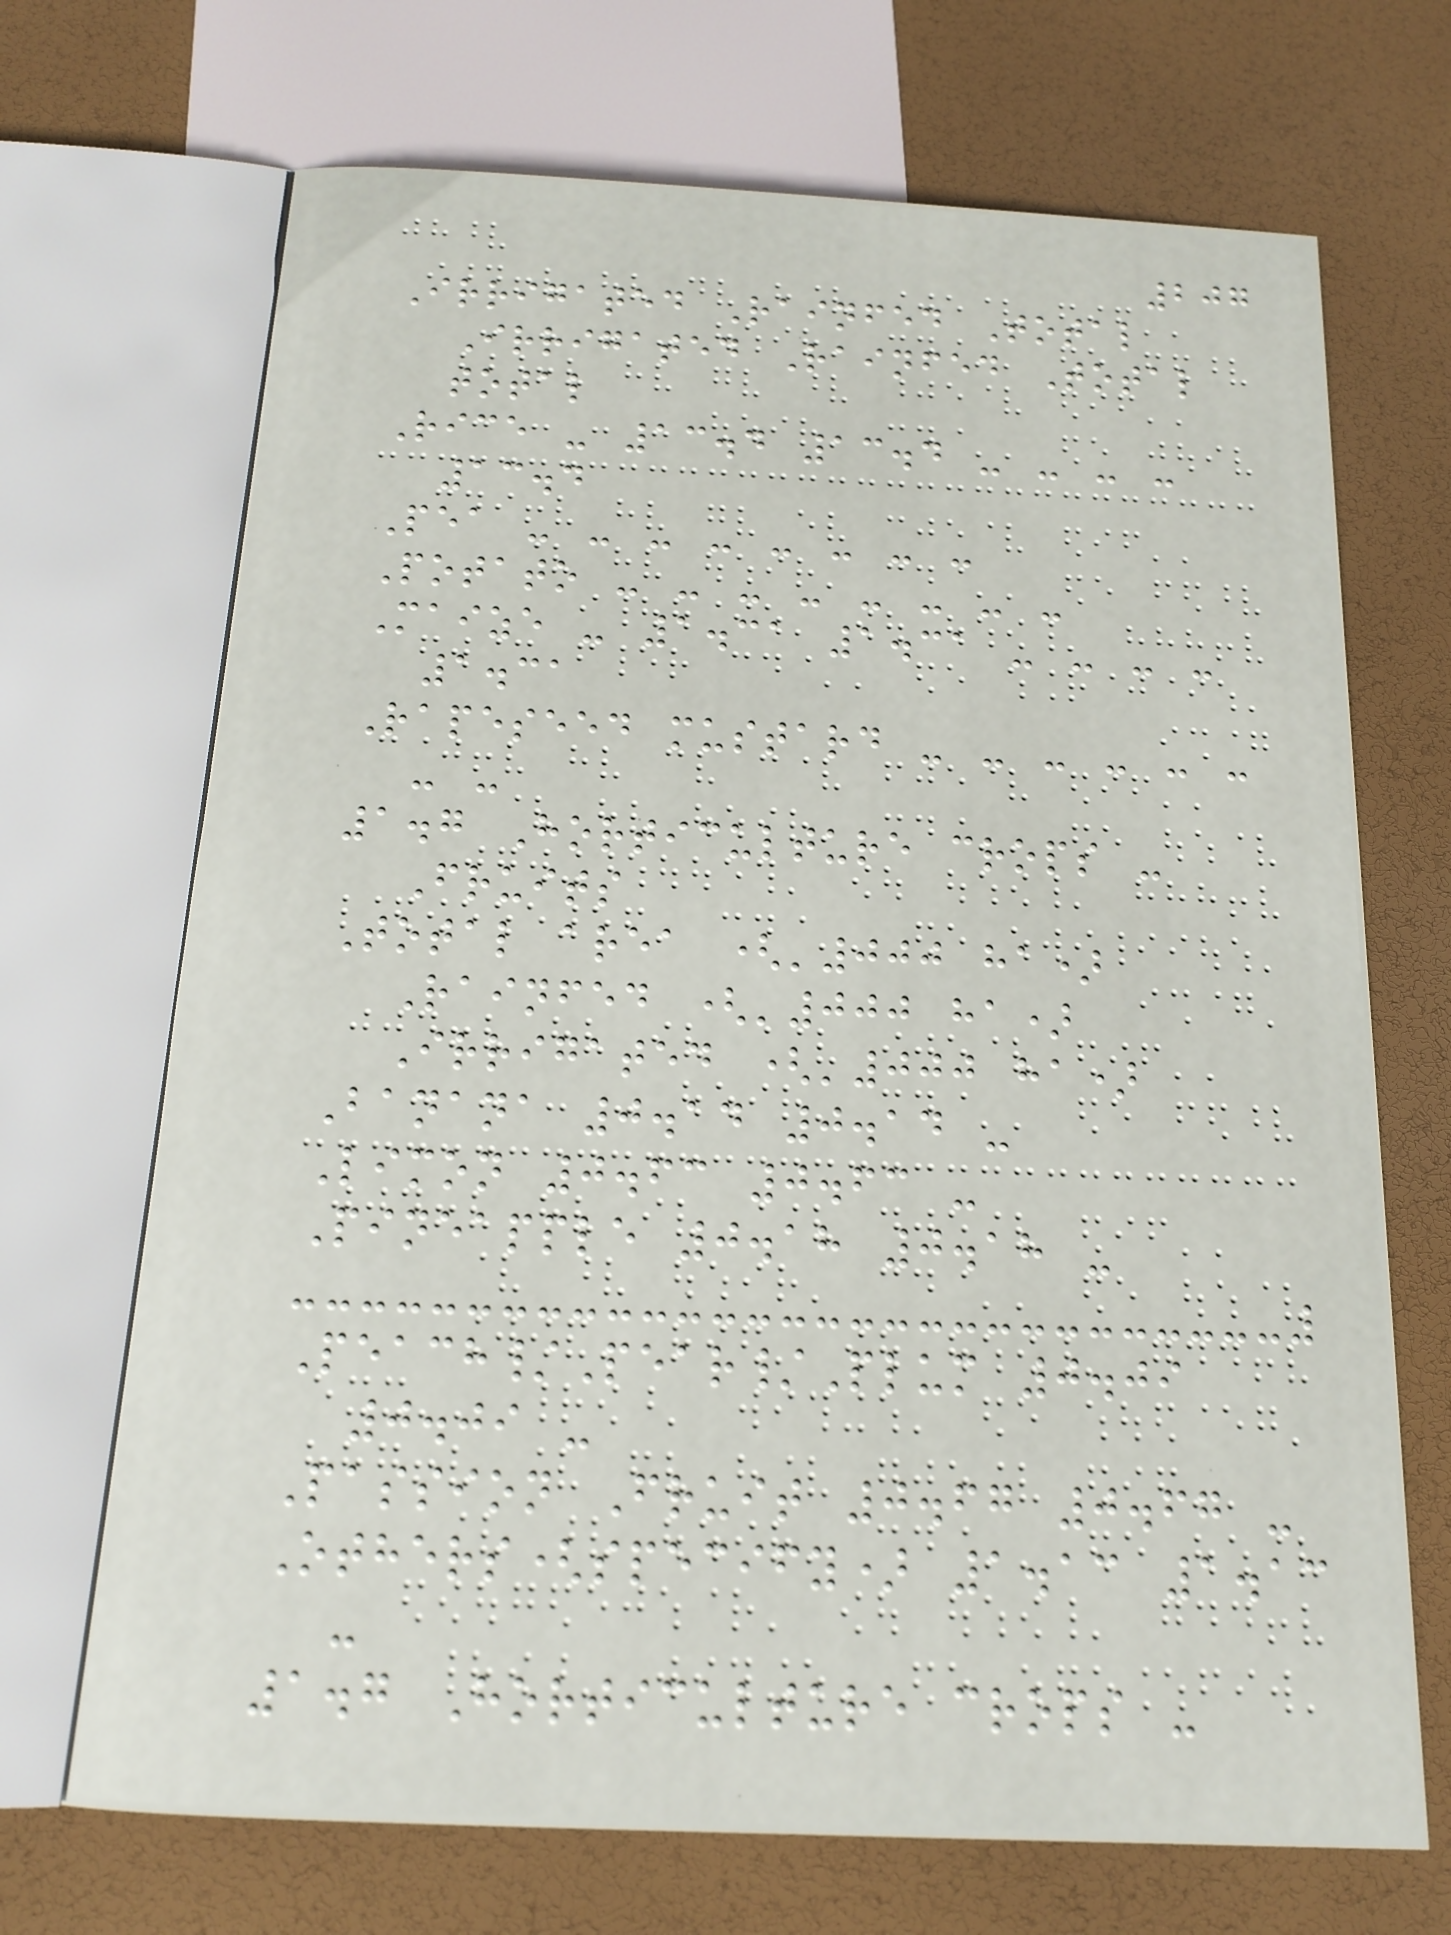207
Irrigated Rainfed Total
Irrigated Rainfed Total
total
Rice - 13.4 13.4 - - - -
13.4
Pea - - - - - - - -
Potato - - - - - - - -
Maize - 1.31 1.31 - - - -
1.31
Rapeseed mustard - - - - - -
- -
1.7 Horticulture crops -
Fruits
Total area ('000 ha)
Rainfed ('000 ha)
Irrigated ('000 ha)
Banana 0.14 0.14 -
Limon 0.63 0.63 -
Pineapple 0.18 0.18 -
Peach/Pear/Plum 0.09
0.09 -
Passion Fruit 0.67 0.67 -
Others(specify) 1.13 1.13
-
1.7 Horticulture crops -
